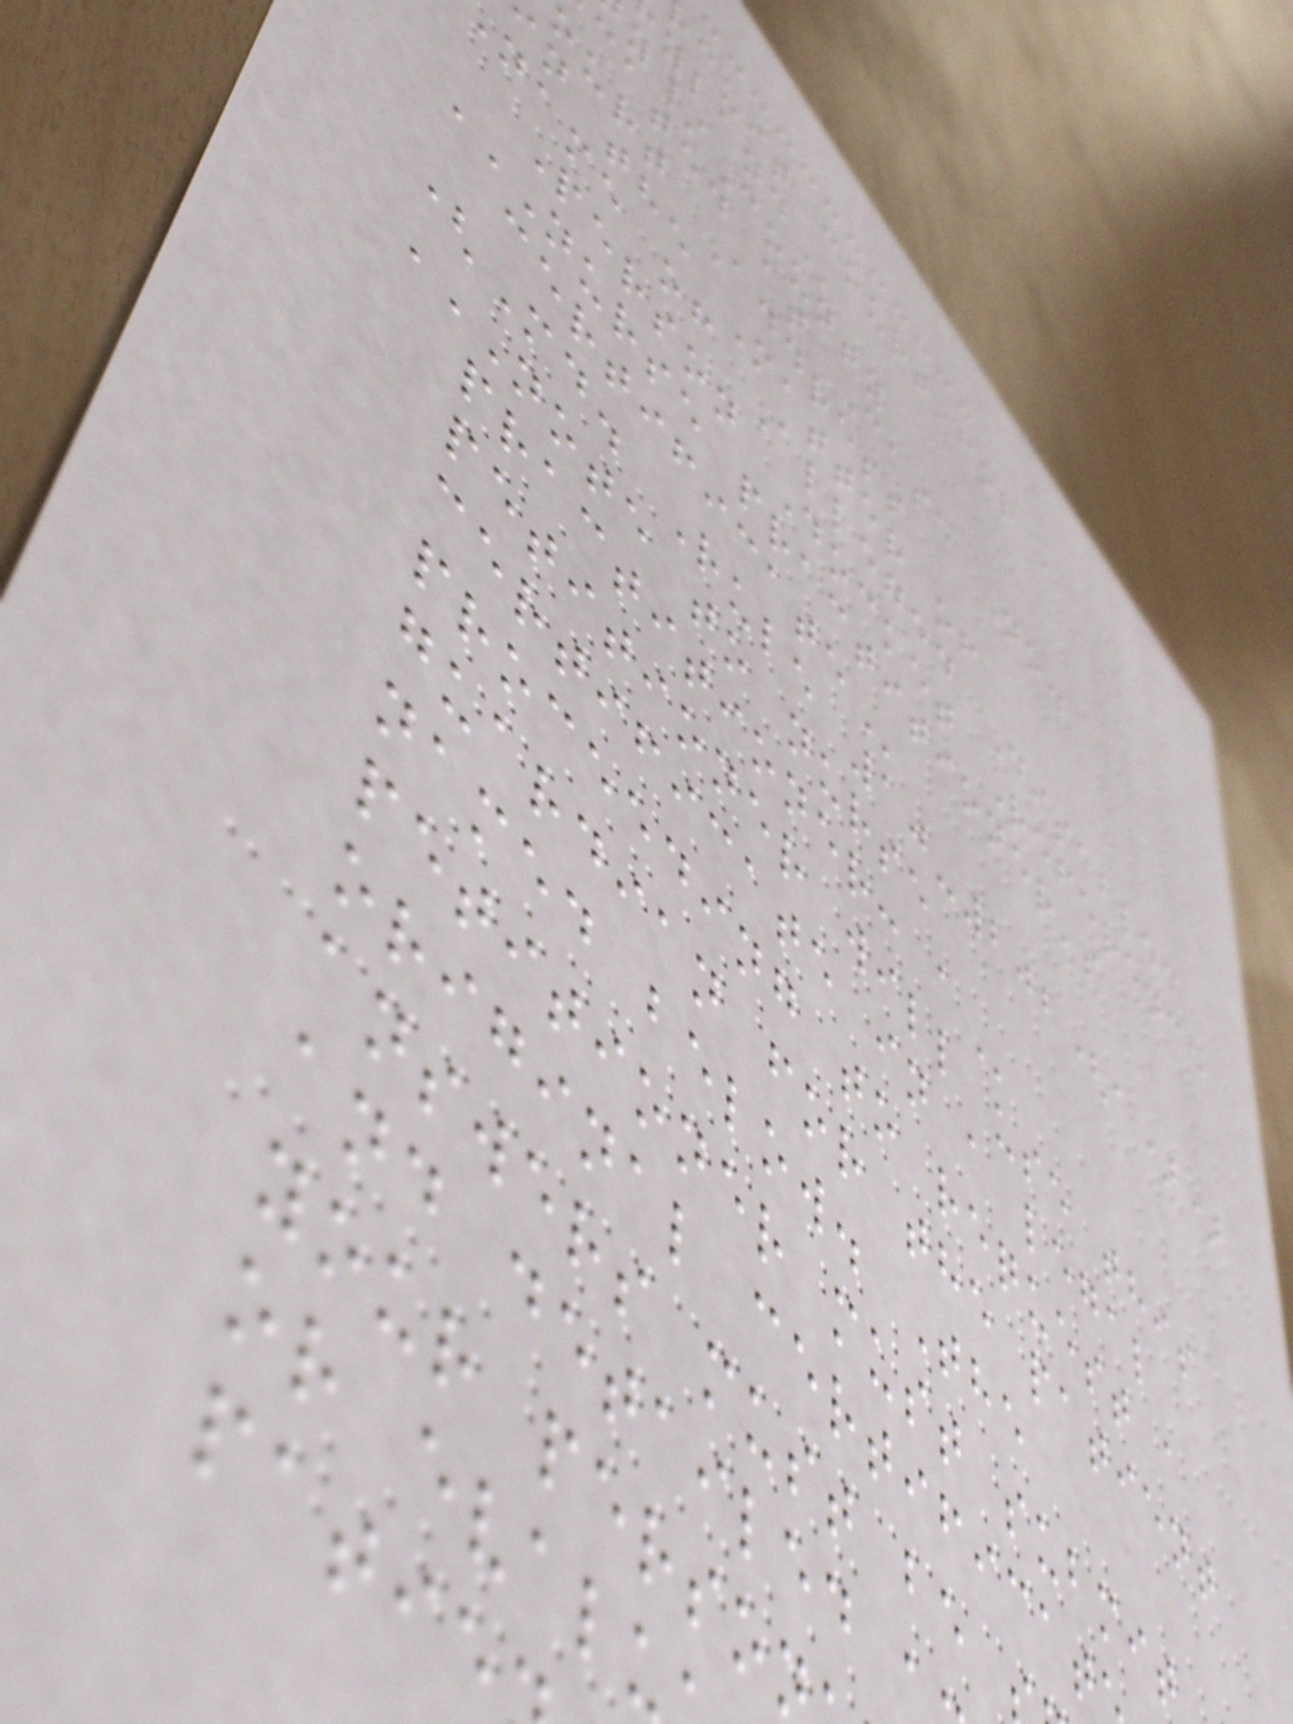cuit court for ,
y/County
cated at Case No.
ourt Address
n the Matter of
name of Alleged Disabled
Person Docket Reference
NURSE PRACTITIONER'S
(Md. Rule 10-202(a))
NOTE TO NURSE
practitioner:
petitioner will use this
certificate in a legal
proceeding to request a
guardian for the patient
named below. The
petitioner must submit
original certificat
answers must be
and detailed
your perso
or evalu
